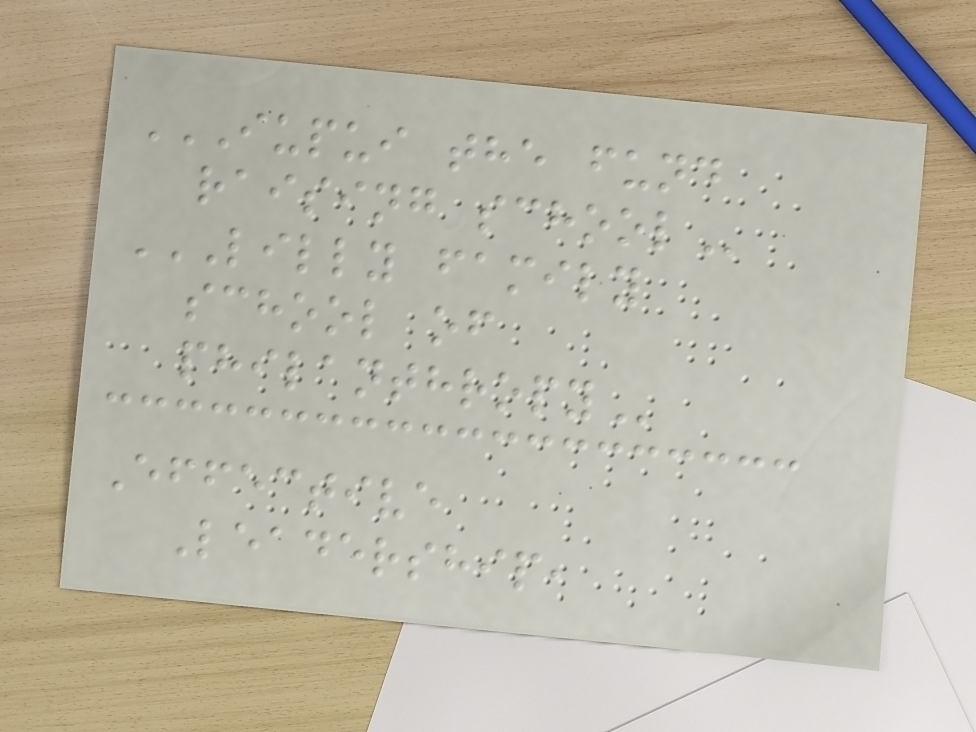IUPUI THE FUND
RAISING SCHOOL
LILLY FAMILY
SCHOOL OF
PHILANTHROPY
Effective
Leadership,
